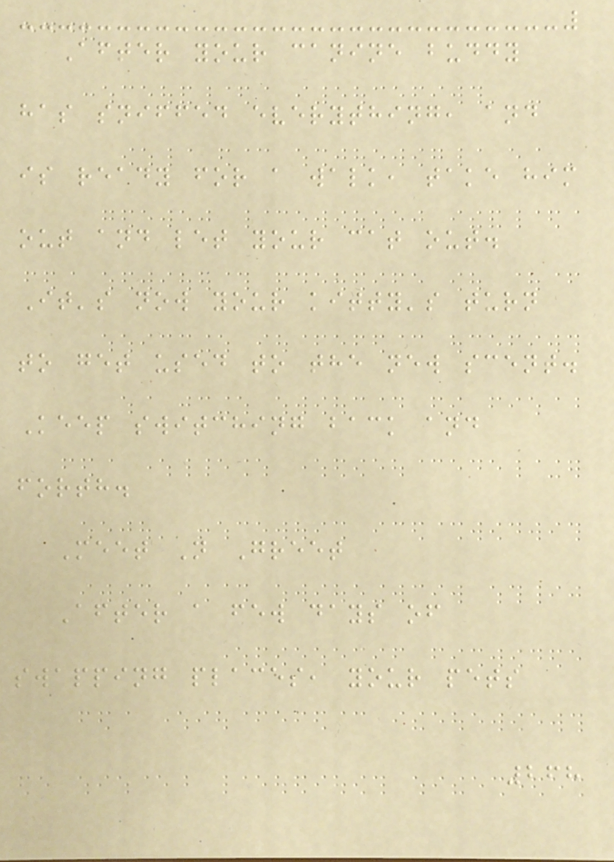After your canine buddy
has sniffed everything, and
is ready for a walk, take him
out and let your cat out.
It's now your kitty's turn
to get used to the new scent.
Keep switching back and
forth.
Meet N Greet
After a few days of
swapping places, your pets
268
